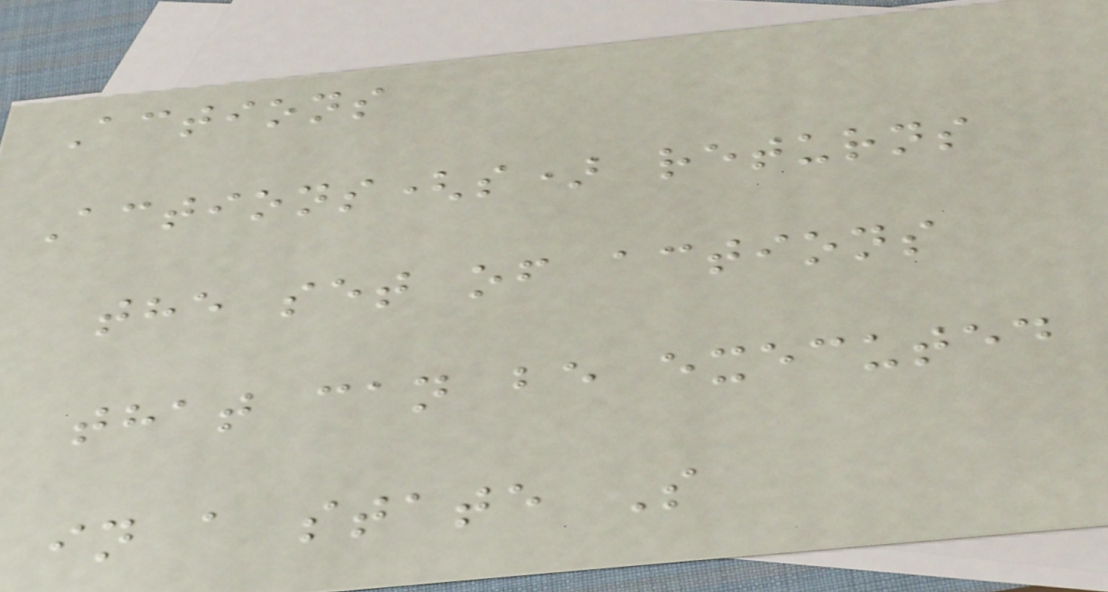Actions
Actions(s) returns
the set of actions
that can be executed
in a state S
